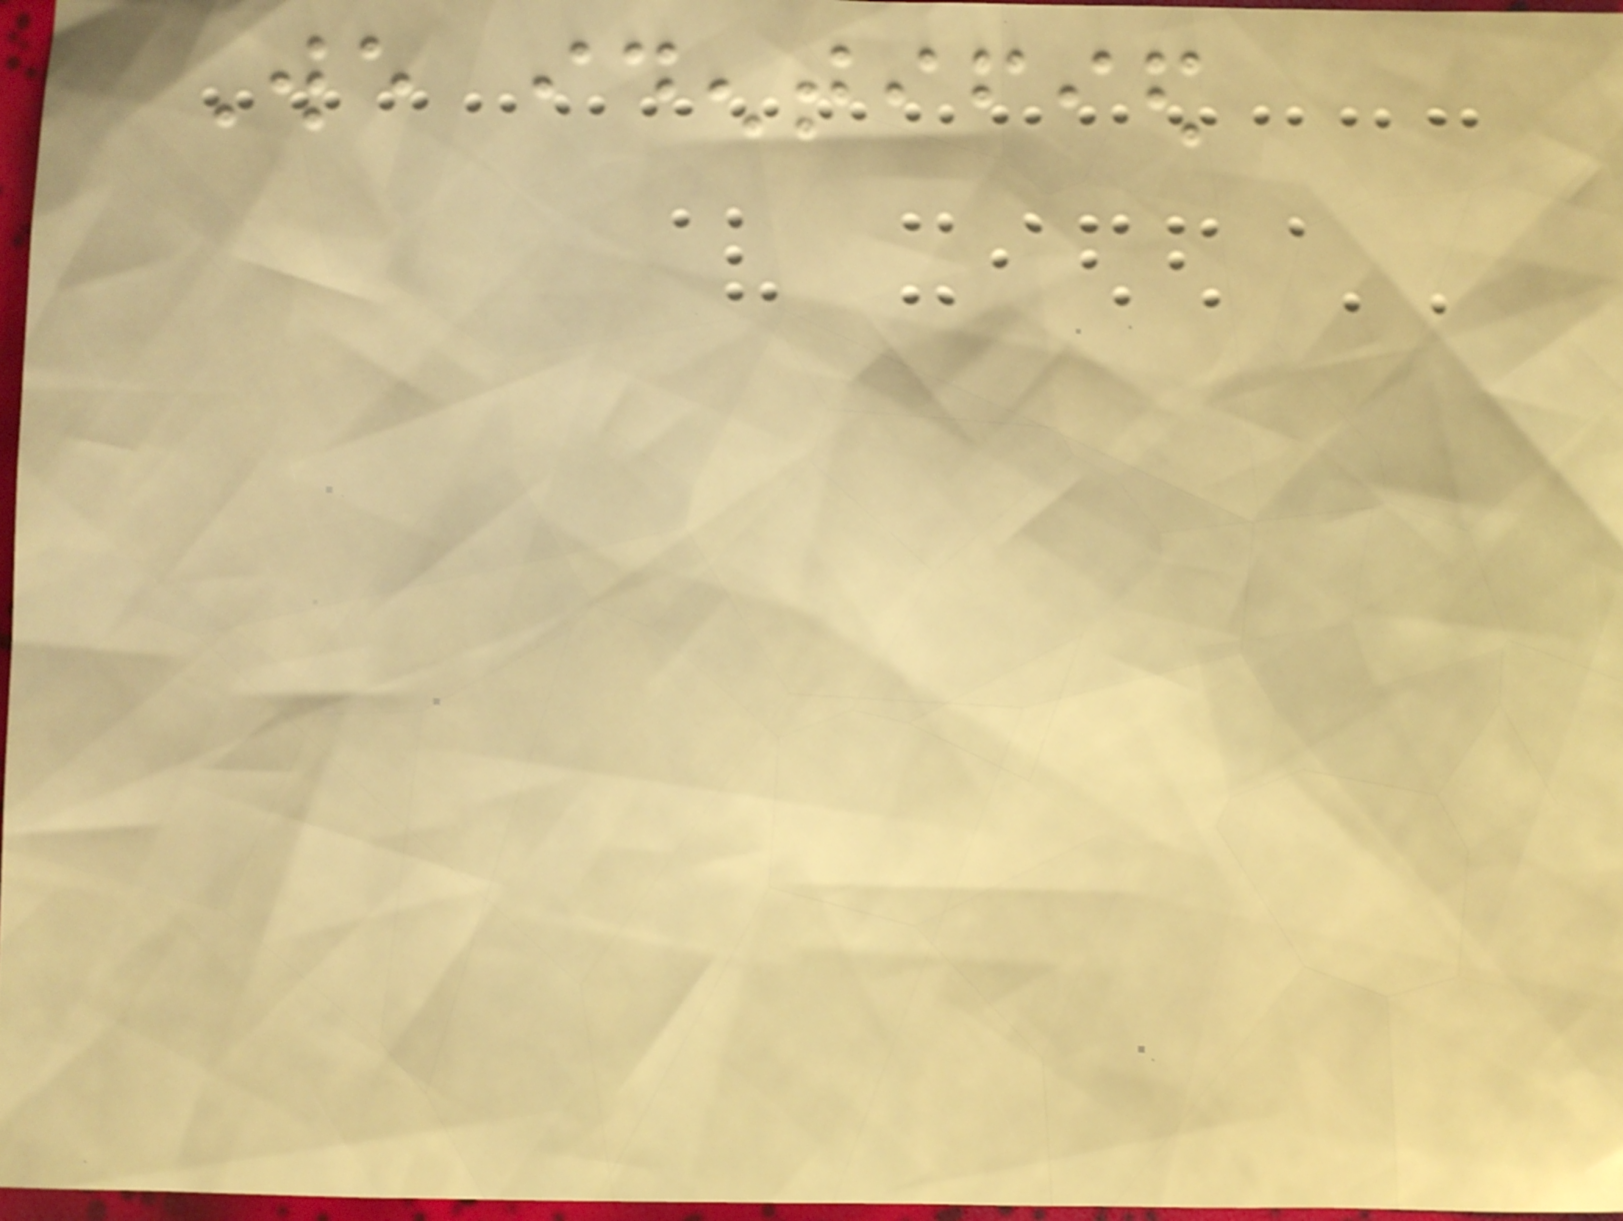We identified
